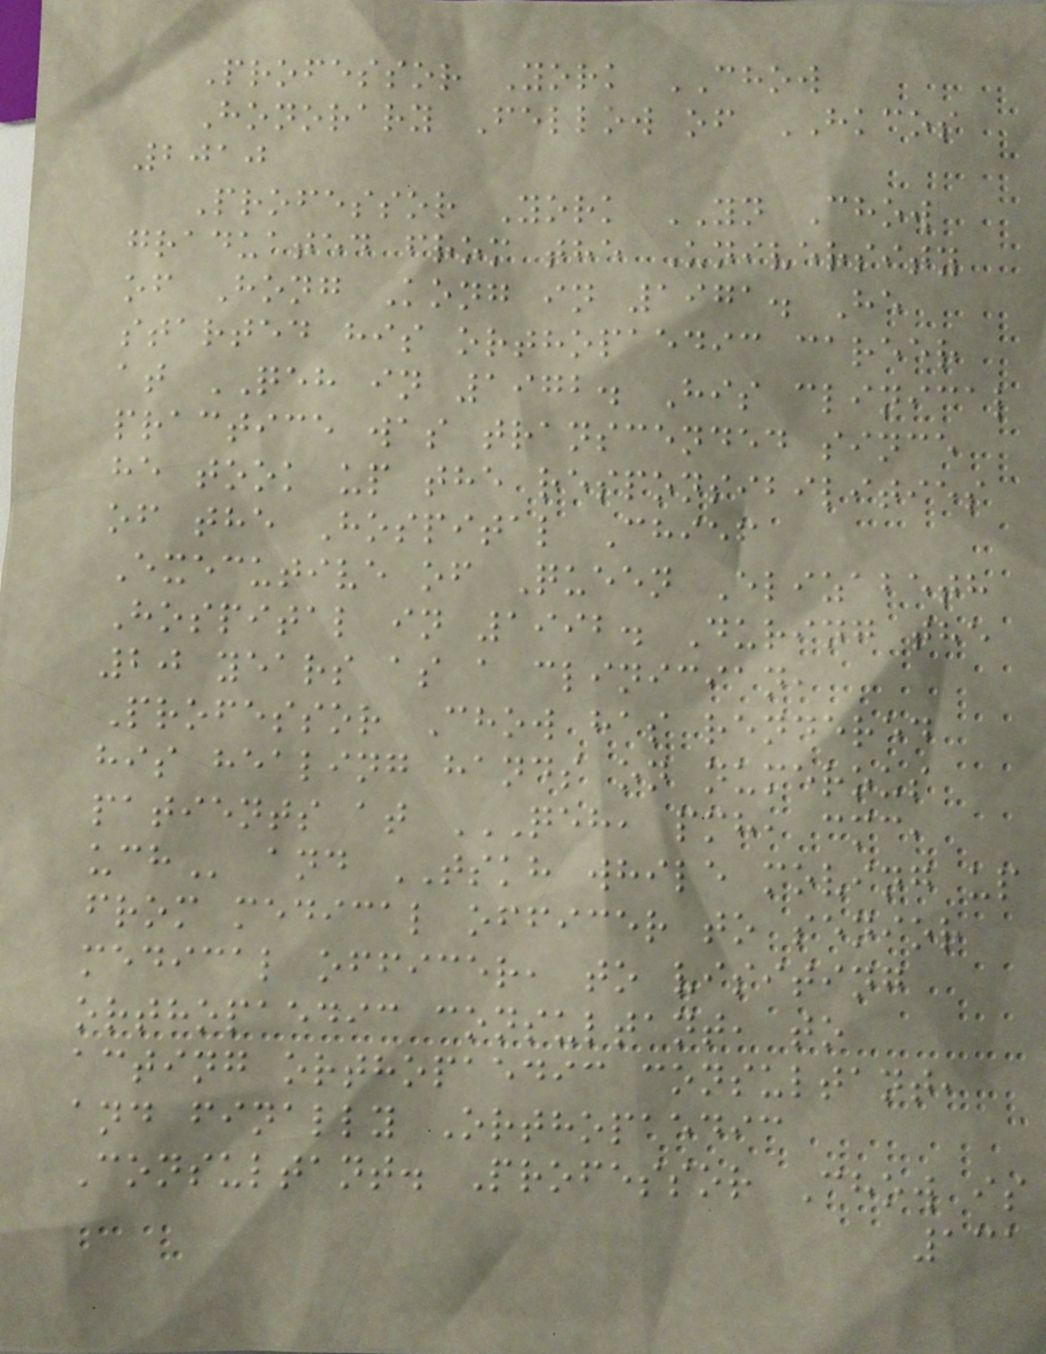Professor York CHOW
Honorary Fellow of HKCOS
2010
Professor York YN Chow
graduated from the University
of Hong Kong in 1971. He
started his orthopaedic career
at QEH in 1972. His clinical
practice was transcended since
he took up the responsibilities
of the Hospital Chief
Executive of Queen Elizabeth
Hospital in 1992. During the
20 years as a clinician,
Professor Chow has rendered
his healing hands on numerous
patients at QEH, PMH, CMC,
UCH and TSKH while moving up
from medical officer to senior
medical officer, to visiting
orthopaedic consultant, to
acting orthopaedic consultant,
and finally Orthopaedic
Consultant. Professor Chow is
131
